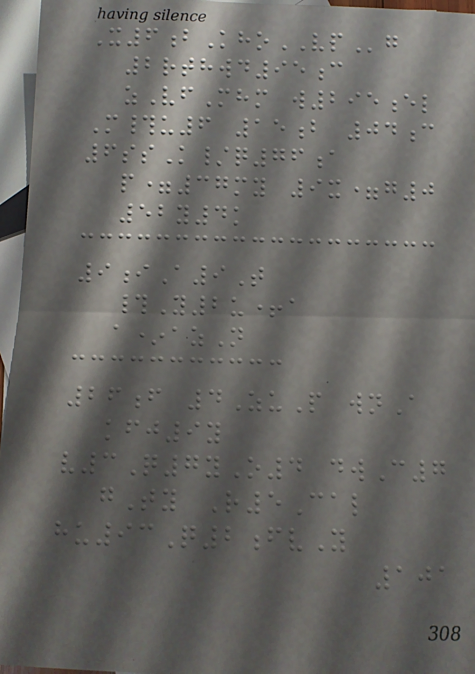X6bKhoVPg
2rthwd95c
zVfMhm w295el
M#u6 15b 04c
6ssK/q76a
p=37my 9x=g0
52y4k
9iA9T
#Y2u+a
a*azN
26f 4ZuP wnA
kfj9y
v3Q7yO4 dwC7
gTy R5Cal
hu93Q2fvY
101
